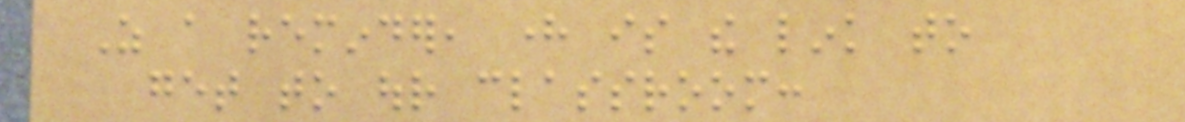As a reminder, here is the link to
get to our classroom:
